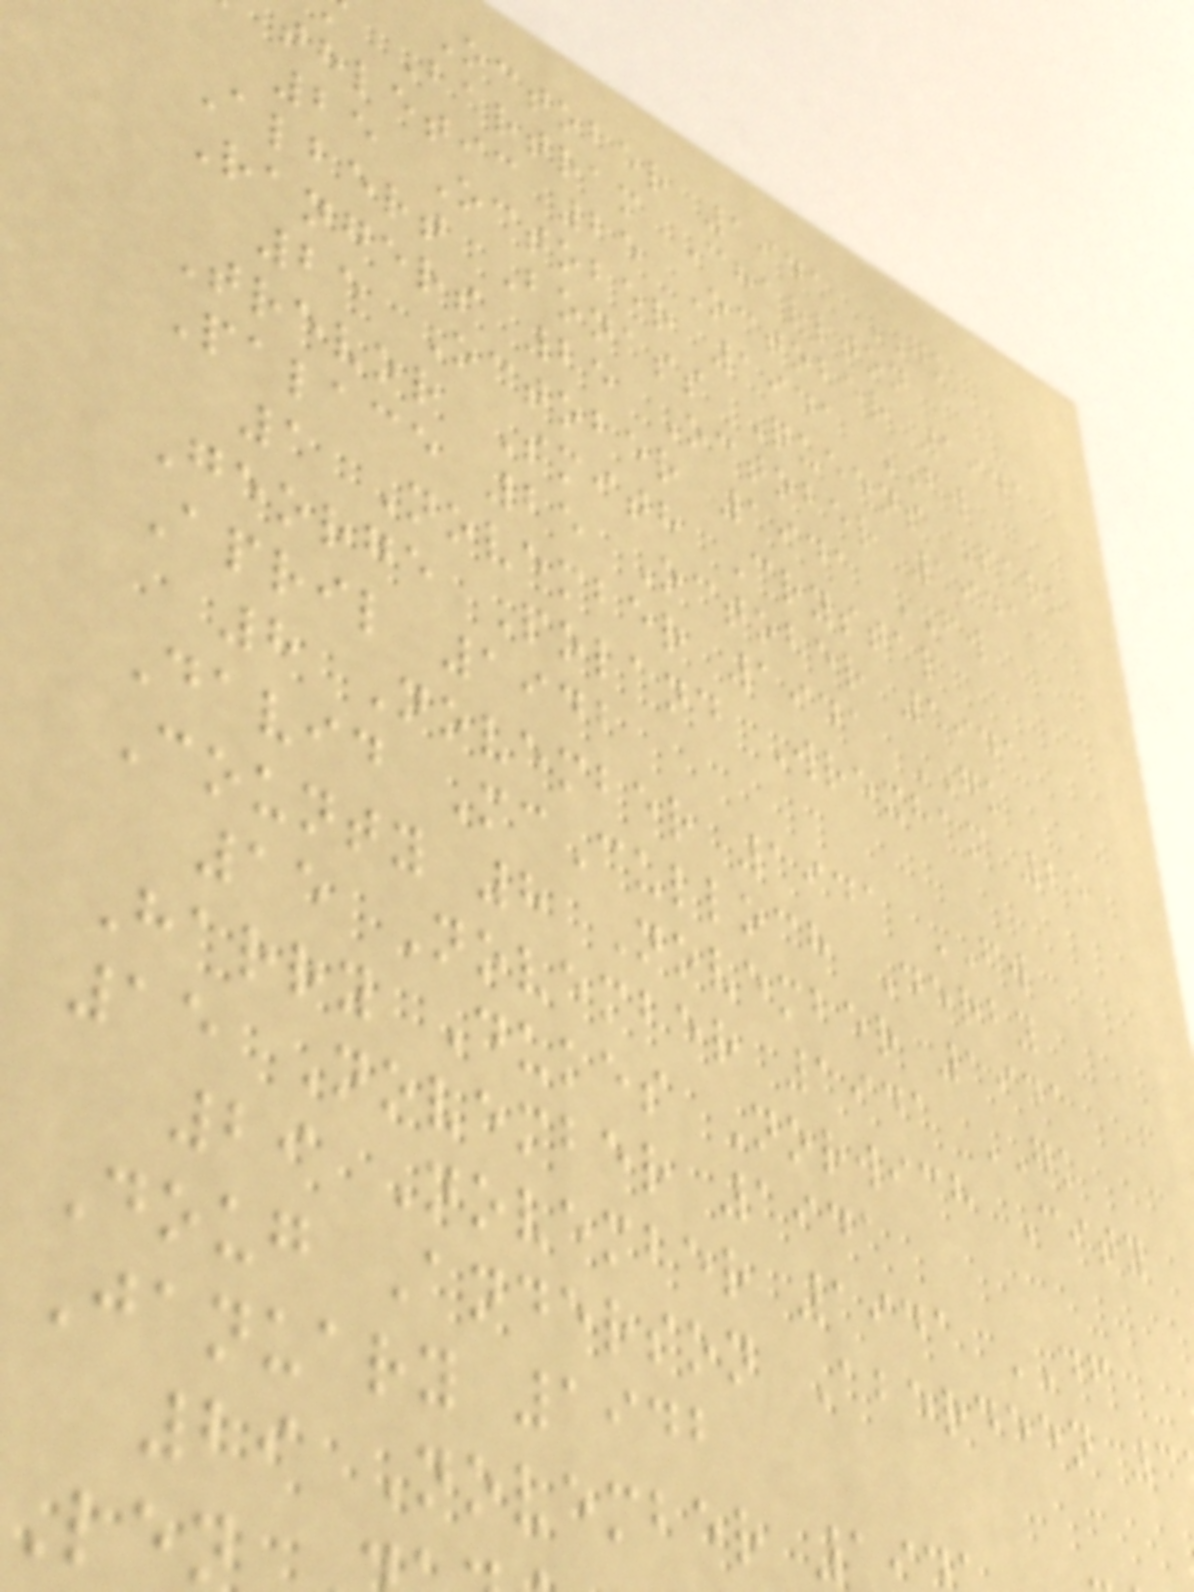October 1941 GK
Bartram Charlton
thletic 25 October 1941
25 October 1941 FW
Albert Bonass Queens Park
Rangers 25 October 1941
25 October 1941 FW
Trevor Smith Crystal
Palace 25 October 1941
1 November 1941 GK
George Poland Wrexham 25
April 1942
8 November 1941 FW
David McCulloch Derby
County 8 November 1941
15 November 1941 GK
Harry Dukes Norwich City
15 November 1941
29 November 1941 DF
Doug Anderson Aberdeen 3
January 1942
29 November 1
